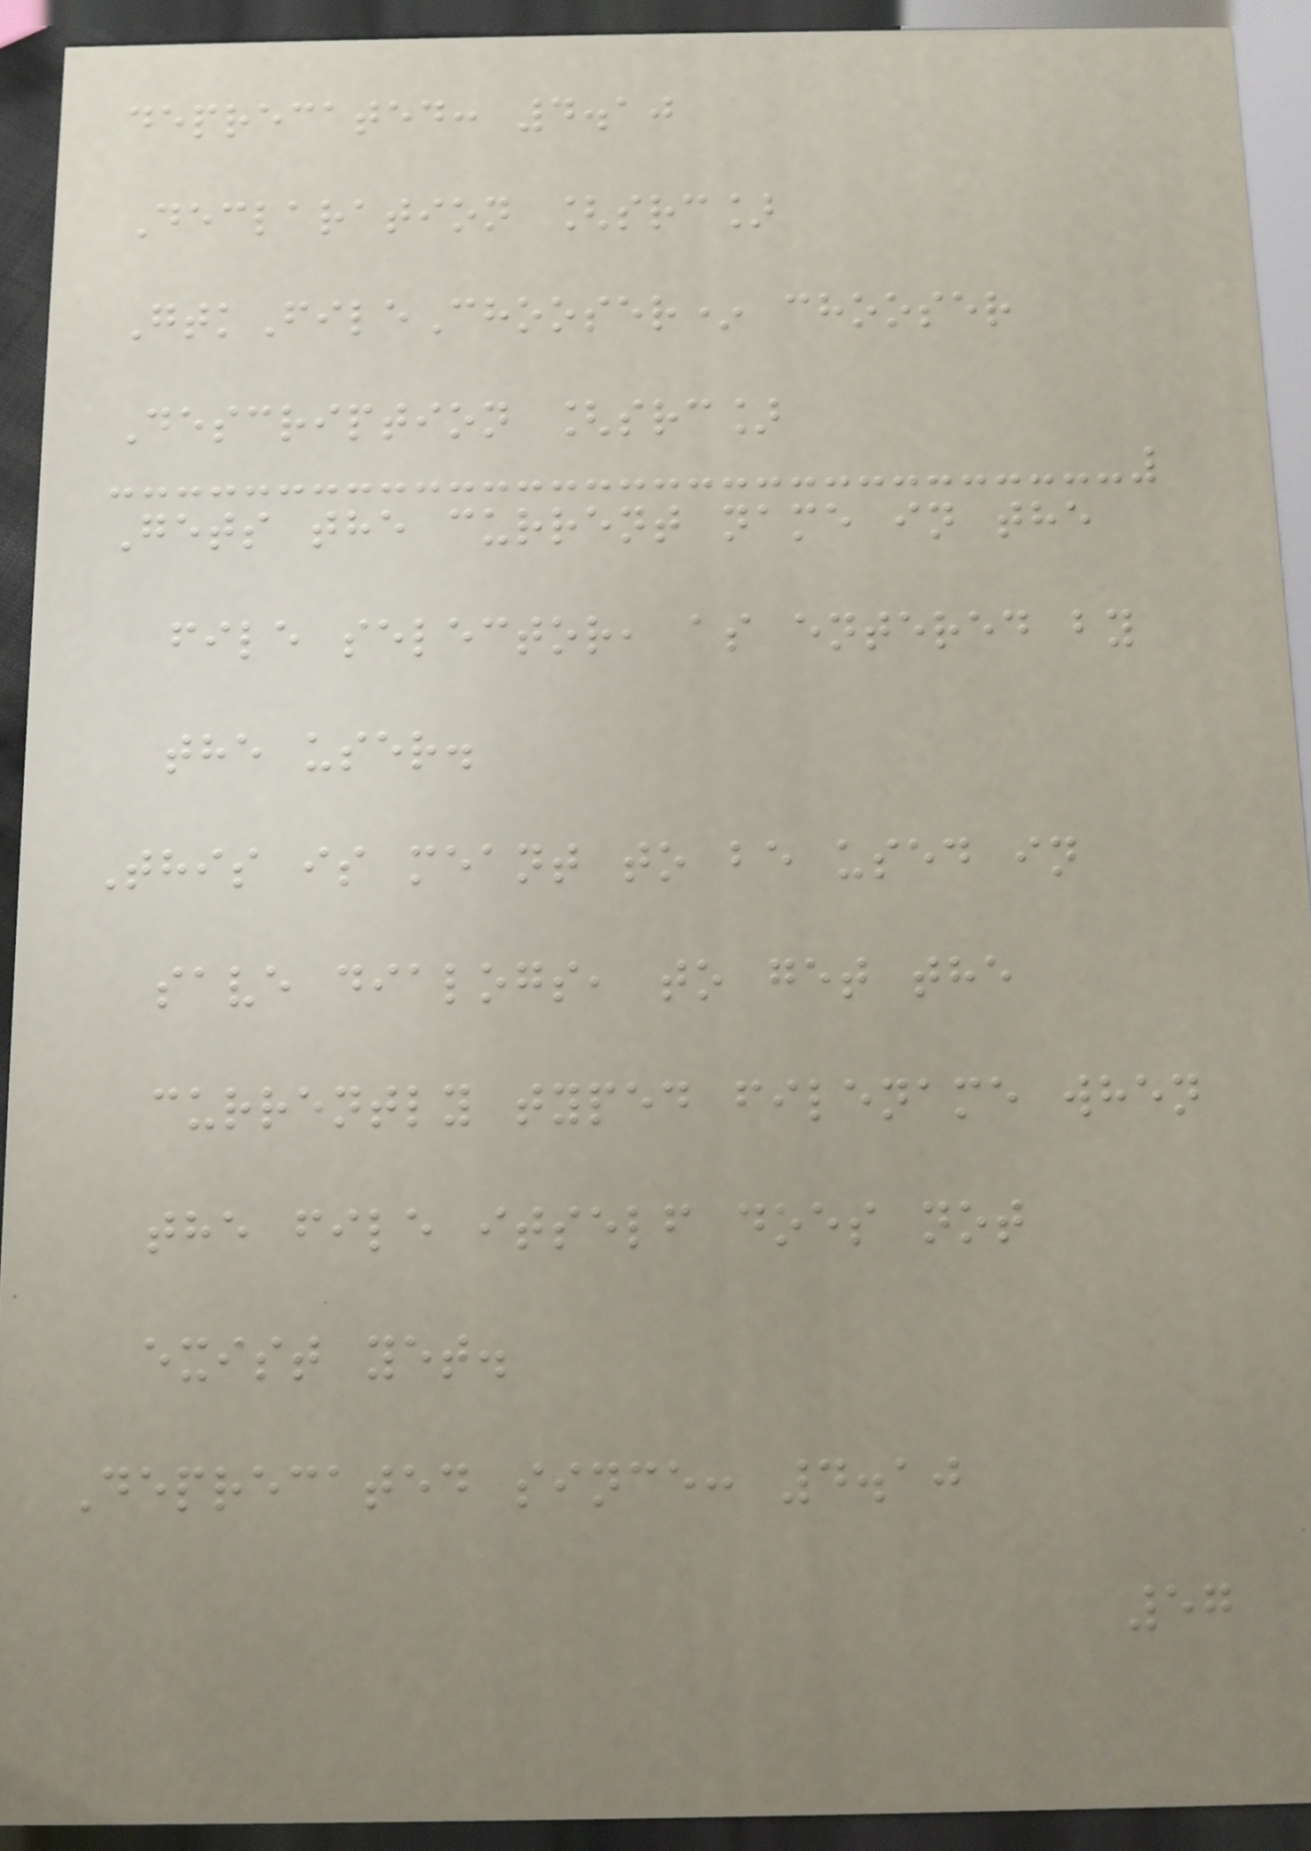deprecated: 4.10
Declaration [src]
GtkFileChooser* chooser
Description [src]
Gets the current name in the
file selector, as entered by
the user.
This is meant to be used in
save dialogs, to get the
currently typed filename when
the file itself does not
exist yet.
Deprecated since: 4.10
57
